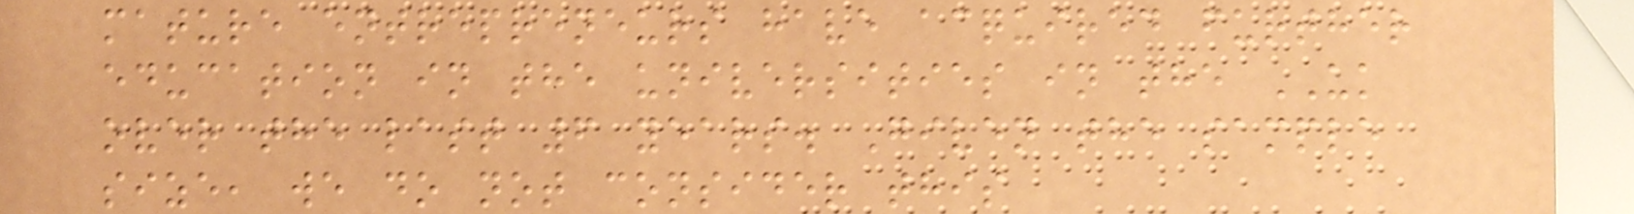mature entrepreneurs have acquired further
education in the universities in the UK
over the last 6 years. Given the sample
size, we do not consider this
